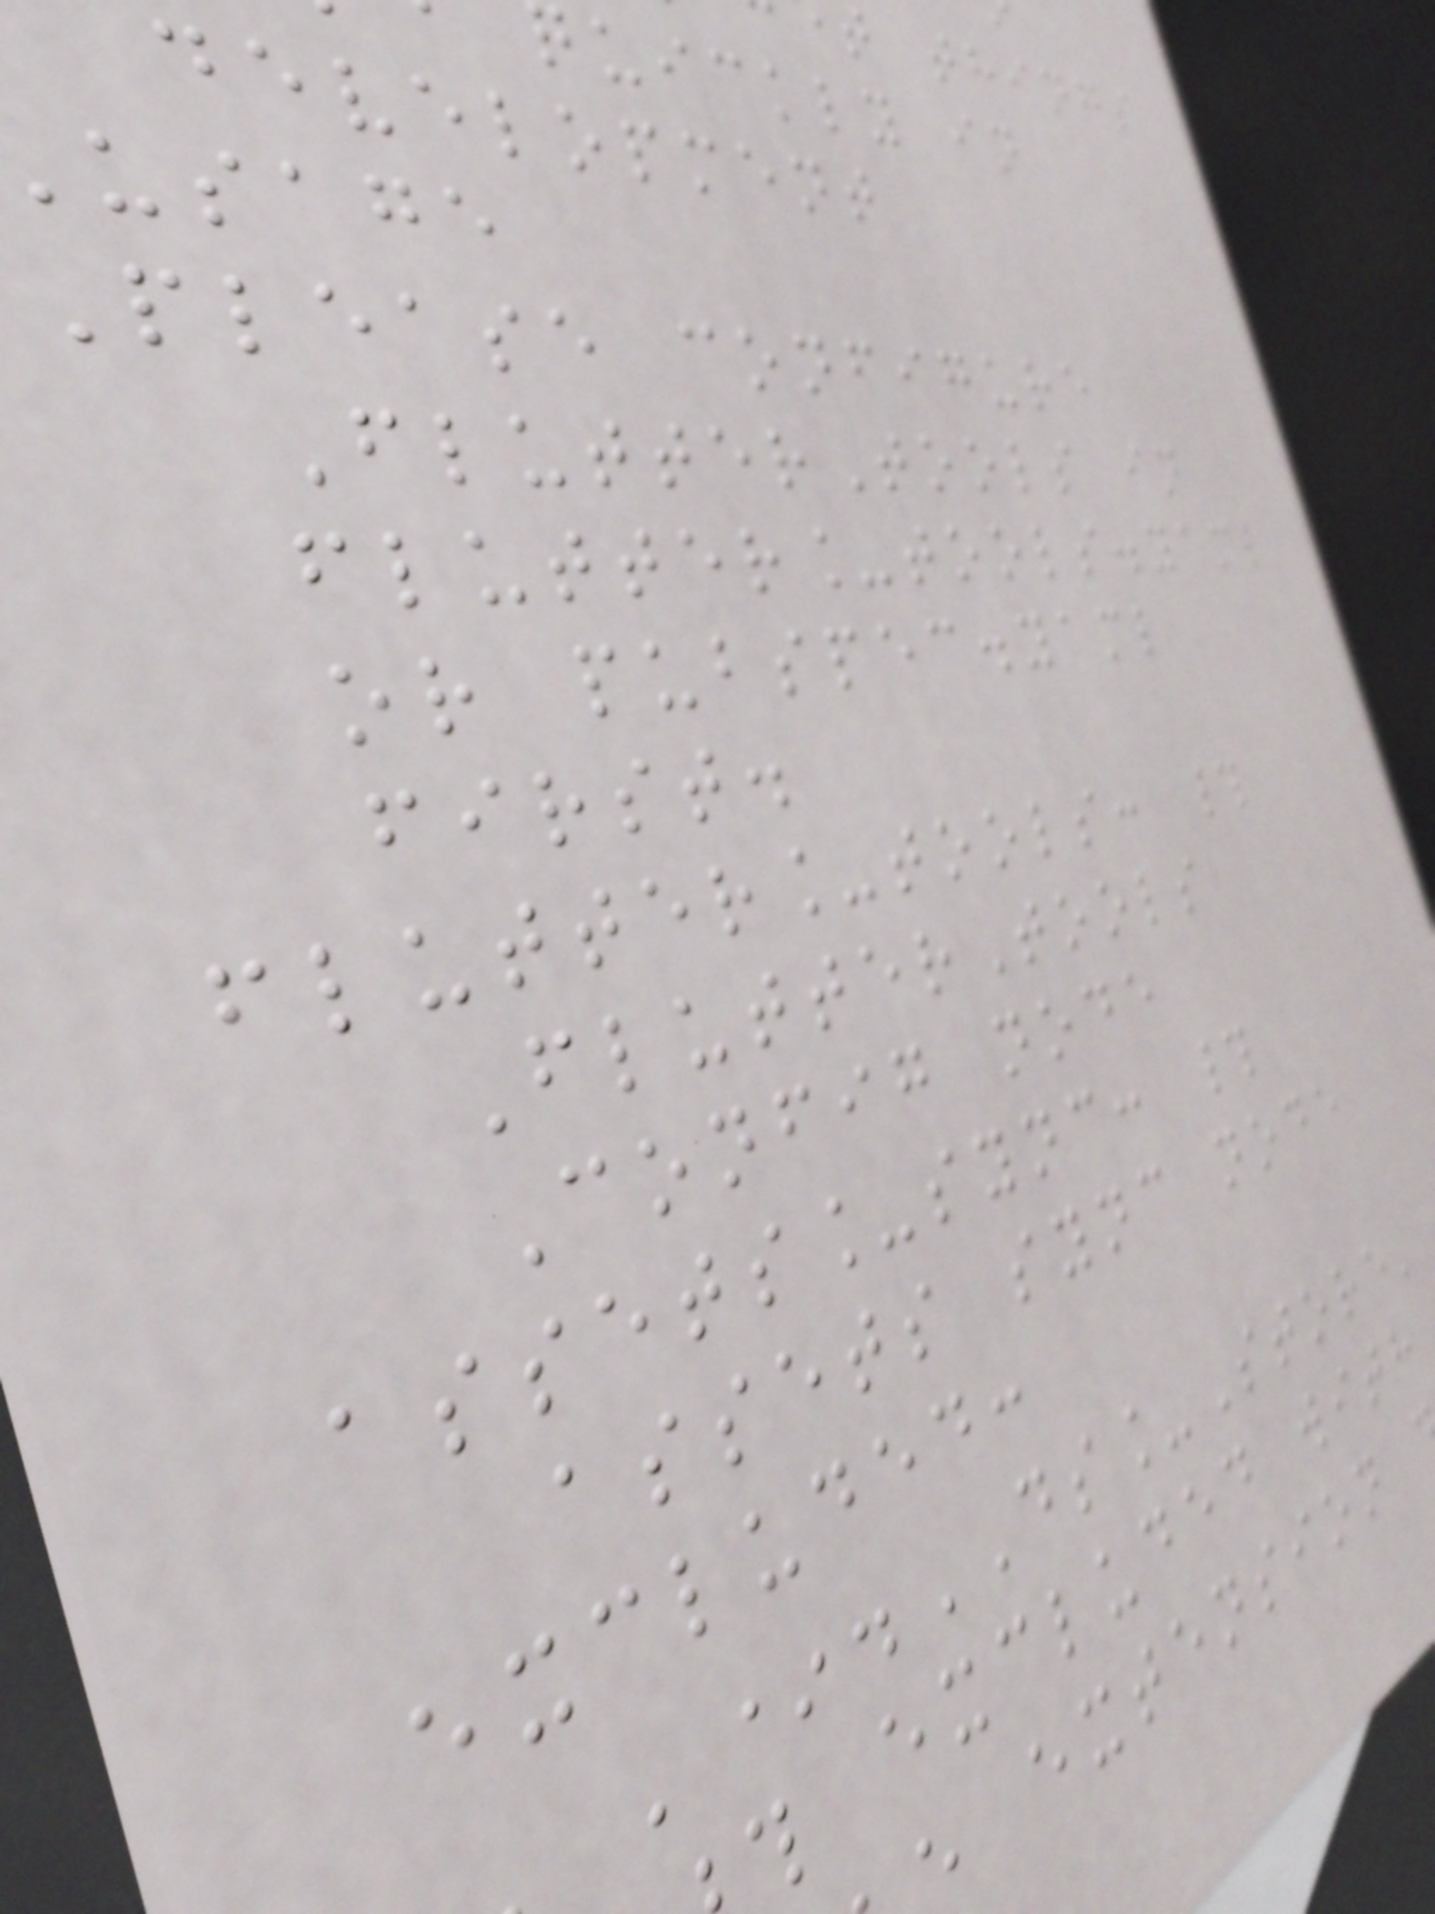t things
uickly in
development
usage
Please configure
FlutterTools in
flutter_tools.yaml
or pubspec.yaml
first.
flutter_tools: #
FlutterTools
Config node
assets_sync: #
assets sync node
excluded:
'*.DS_Store'
excluded with
extension
